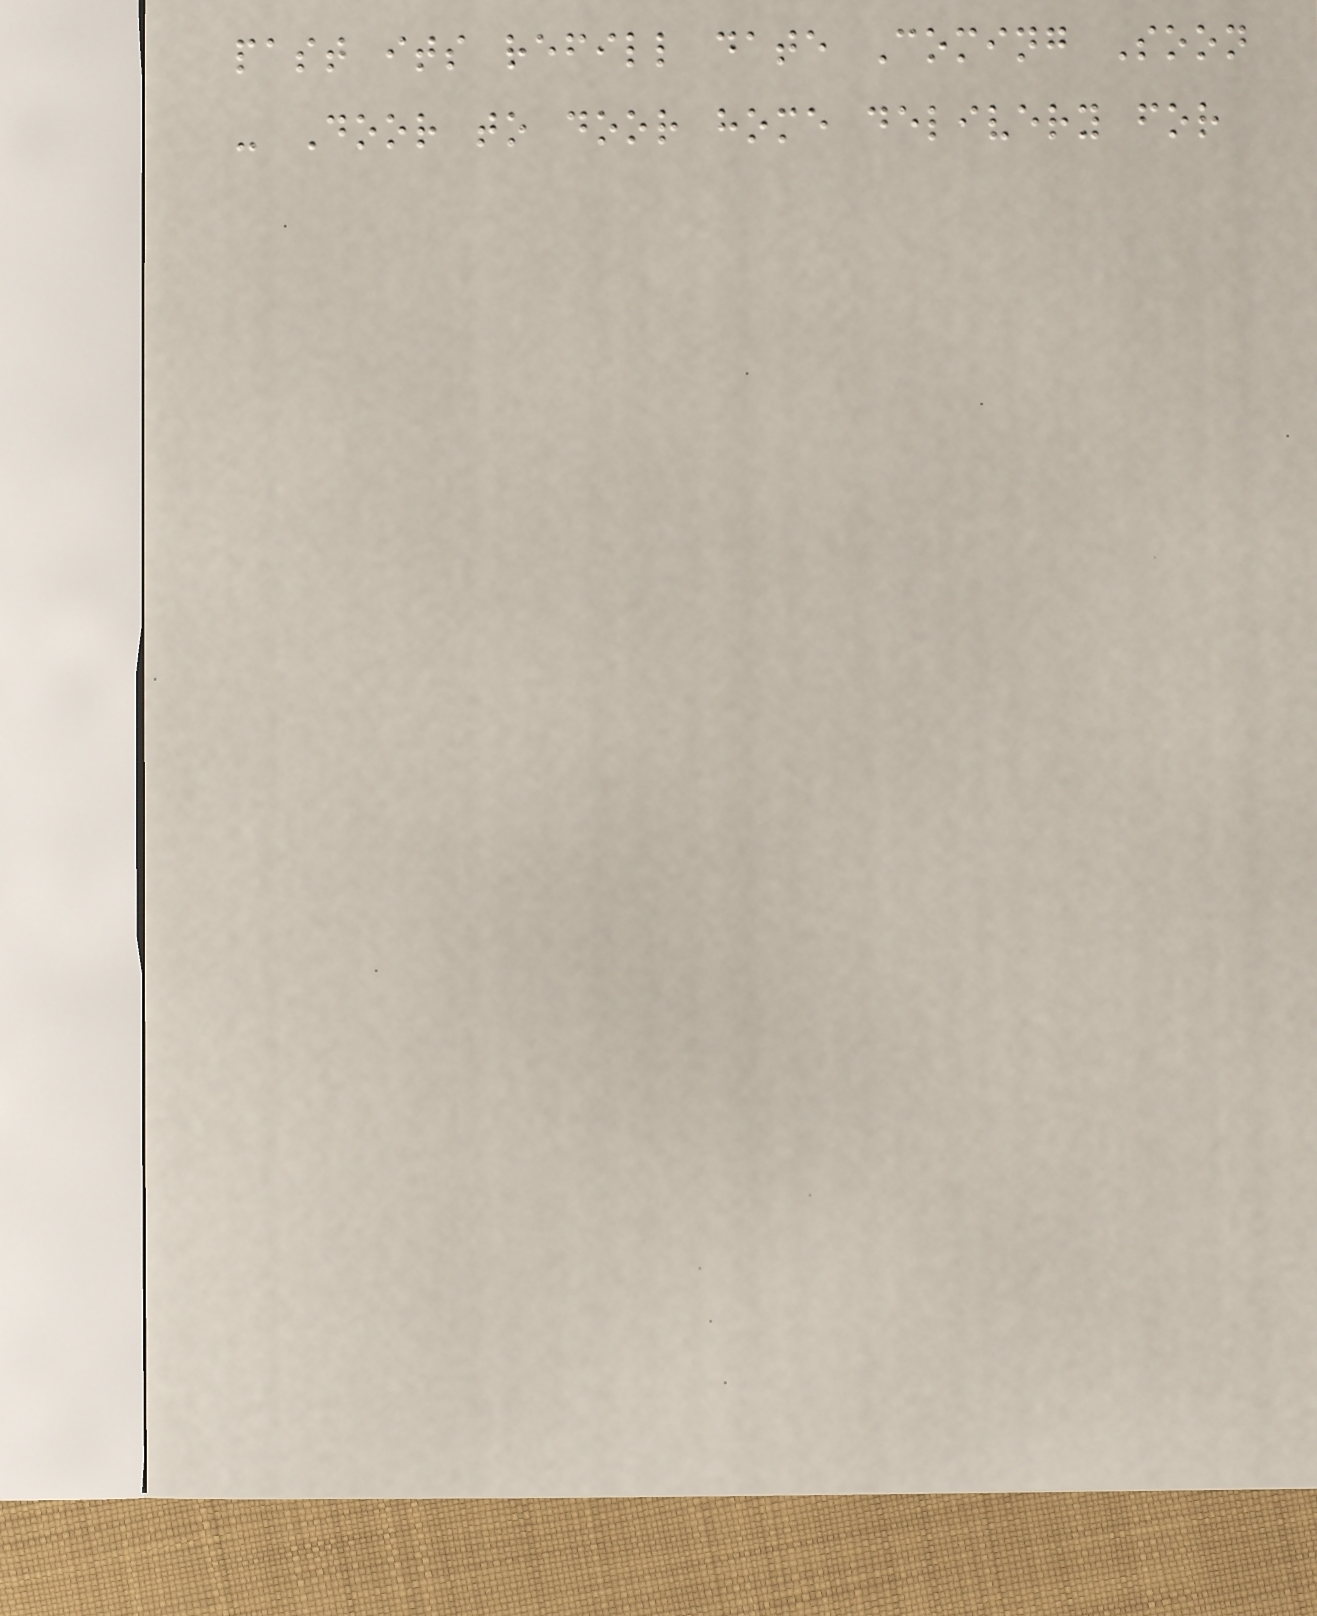past its refill date Coming Soon
- Door to door home delivery for
